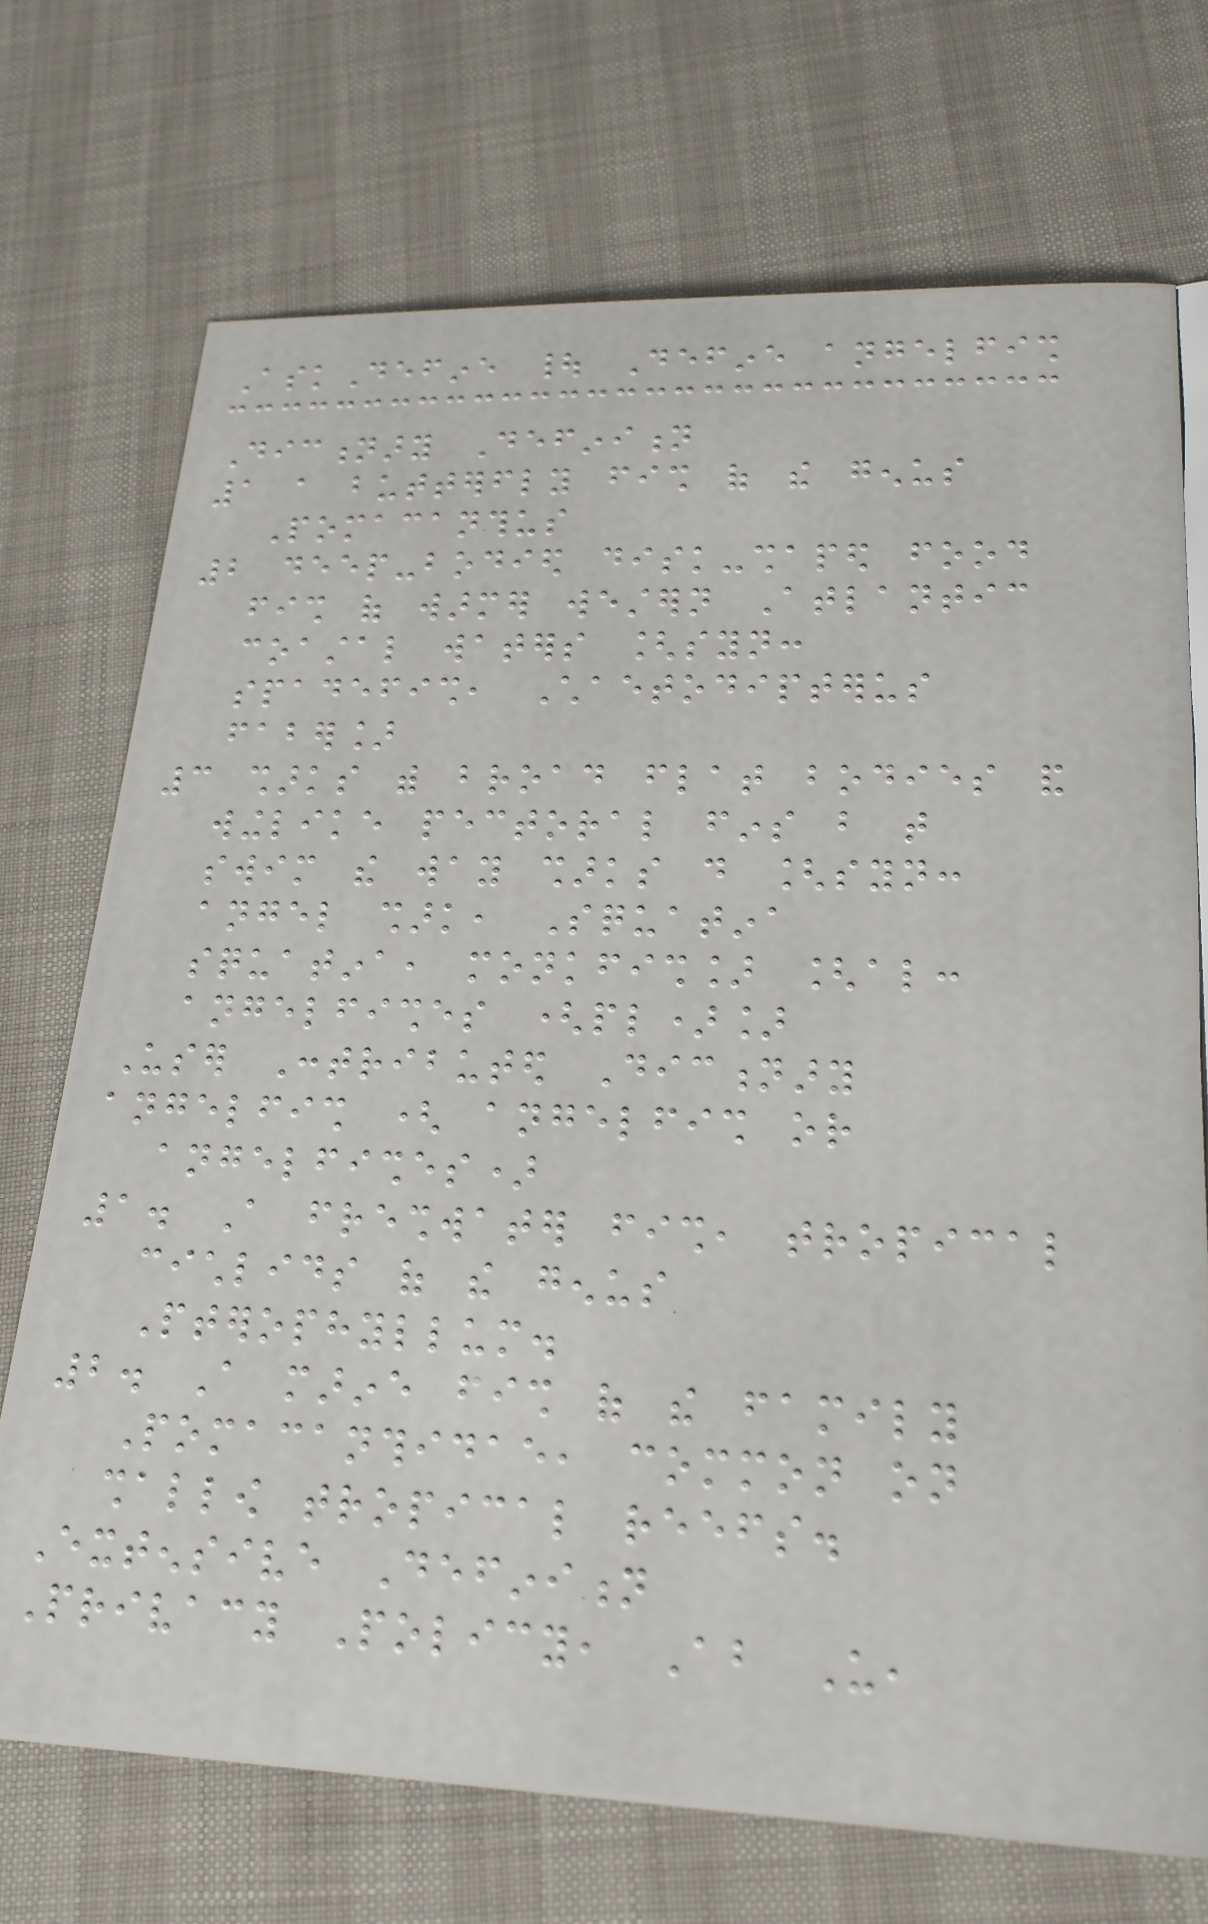AskDefine | Define angelfish
Dictionary Definition
1 a butterfly fish of the genus
Pomacanthus
2 deep-bodied disk-shaped food
fish of warmer western Atlantic
coastal waters [syn:
spadefish, Chaetodipterus
faber]
3 sharks with broad flat bodies and
winglike pectoral fins but that
swim the way sharks do [syn:
angel shark, Squatina
squatina, monkfish] [also:
angelfishes (pl)]
User Contributed Dictionary
angelfish ( angelfish or
angelfishes)
1. A freshwater fish, tropical
cichlids of the genus
Pterophyllum.
2. A marine fish of the family
Pomacanthidae, common on
shallow tropical reefs.
Extensive Definition
Privacy Policy, About Us,
